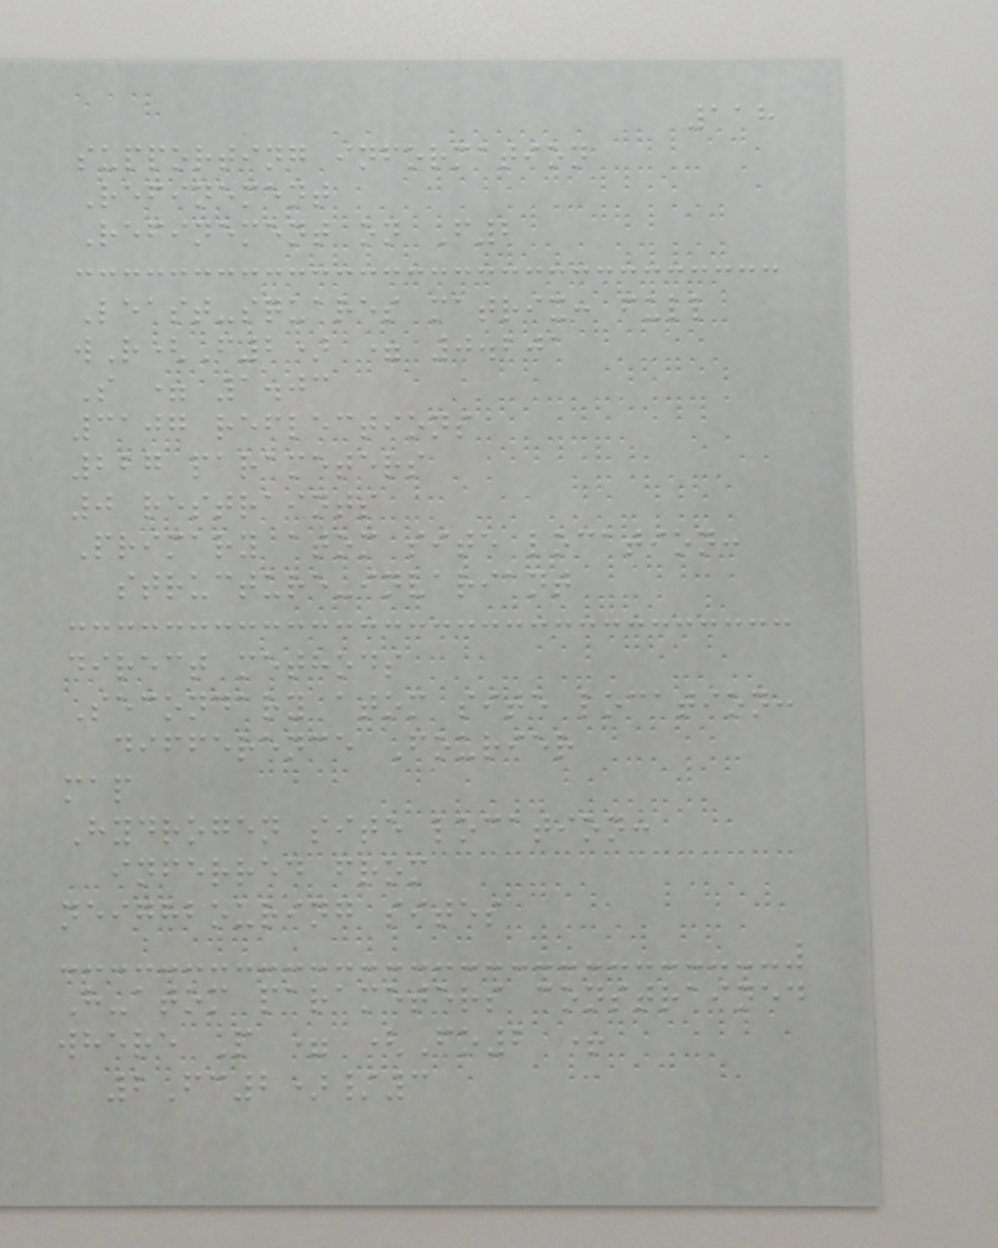118
supporting information
Refinement
Refinement on F2
Least-squares matrix: full
wR(F2) = 0.201
S = 1.03
3107 reflections
227 parameters
0 restraints
Primary atom site location:
structure-invariant
direct methods
Secondary atom site location:
difference Fourier
map
Hydrogen site location:
inferred from
neighbouring sites
H-atom parameters constrained
where P = (Fo2 +
2Fc2)/3
